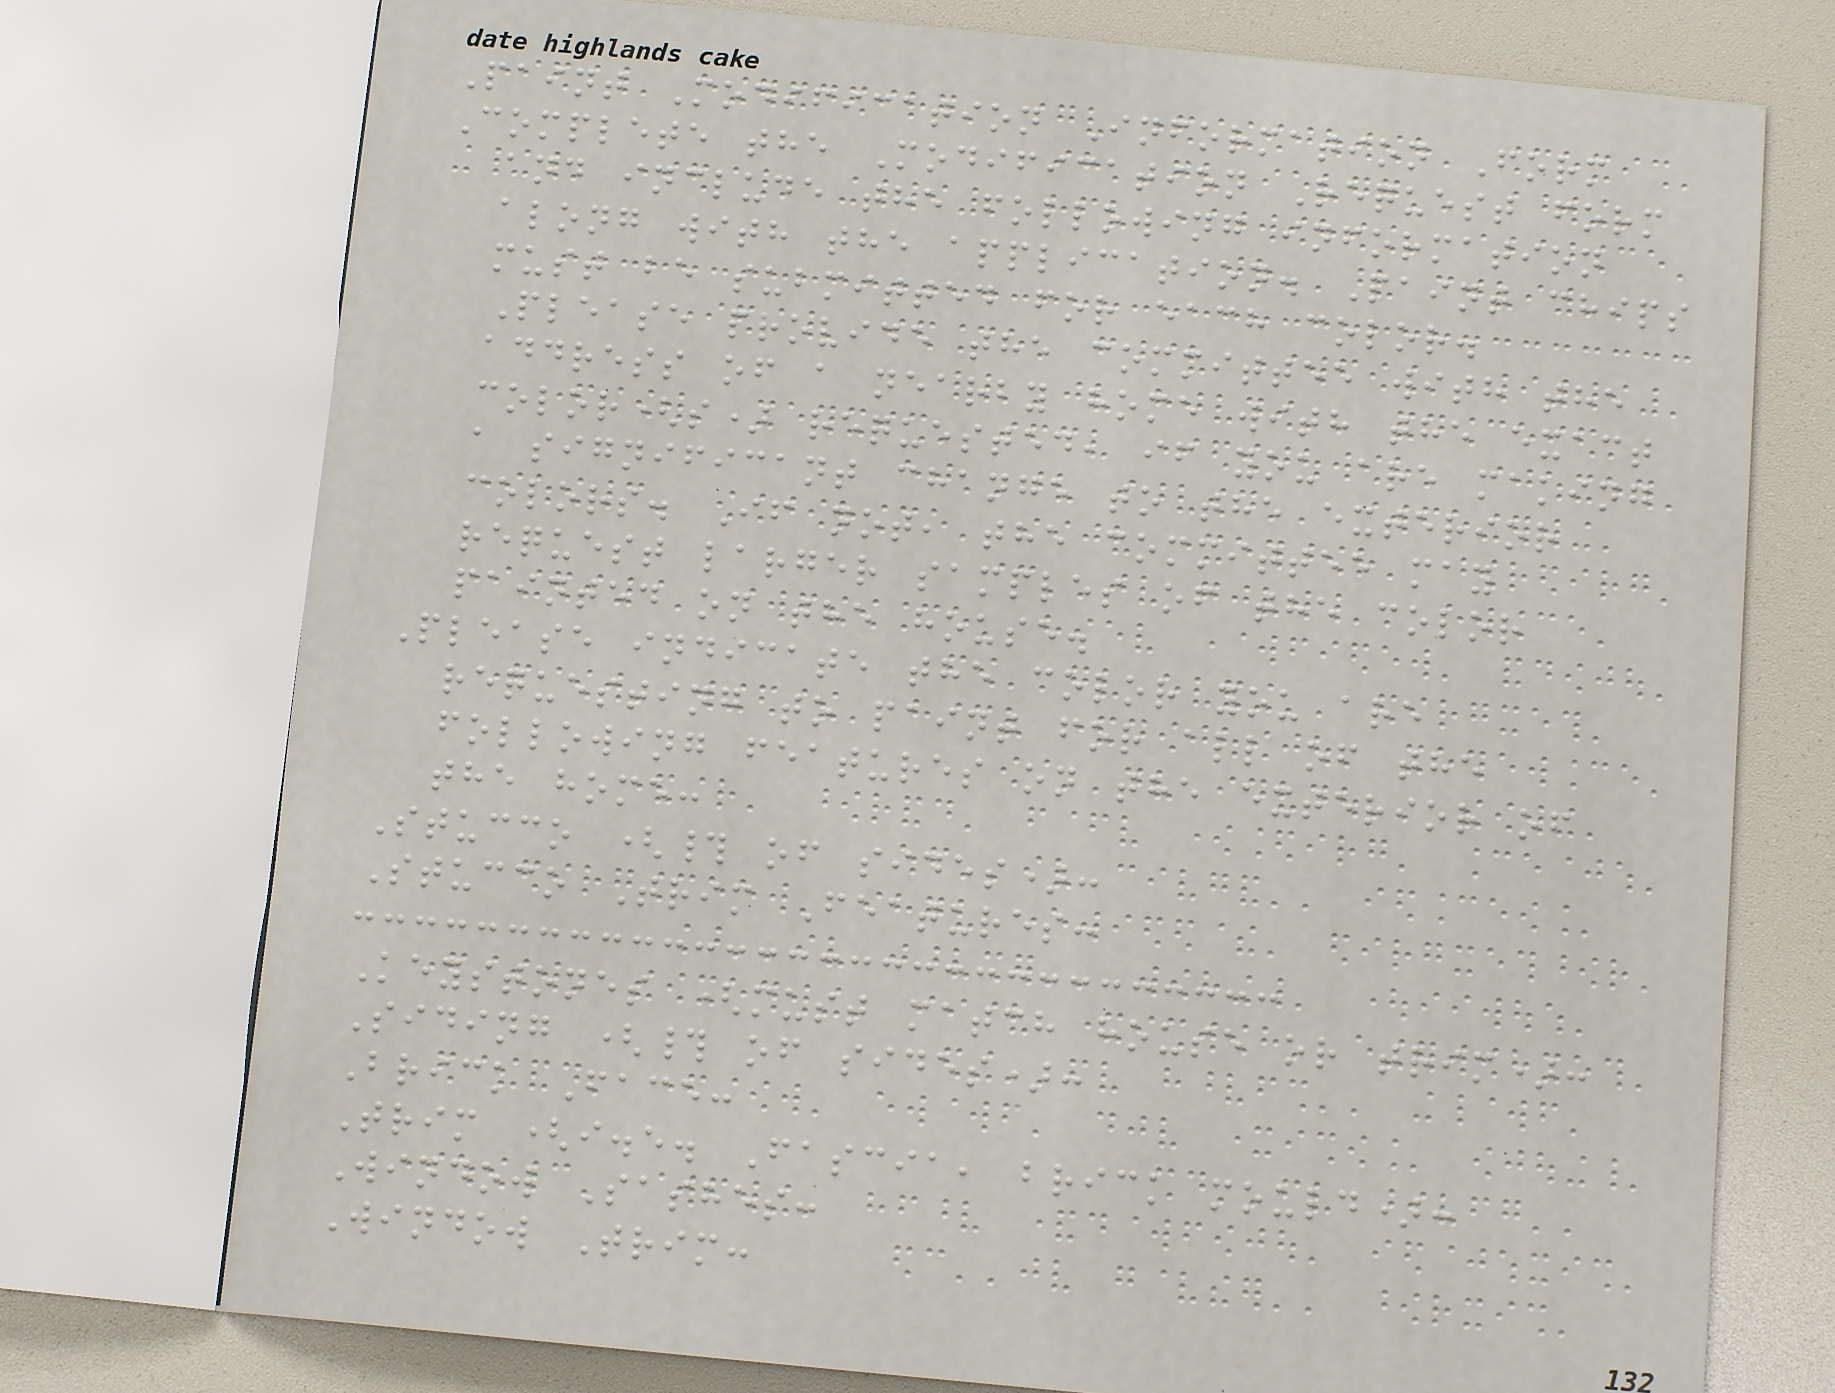Paint Modification Information Form
Complete the Modification Request form
and include the following information
along with the application. Paint chips
must be submitted for each color.
Please provide the committee with the
address of a nearby home with the exact
color(s) requested, if you are making
a significant change to the exterior
colors. If not, the committee may
request larger samples of the color
painted on the house.
Please indicate the color you are
requesting to paint for all of the
following features on the exterior of
the home:
Stucco (# of sides):
Stucco Trim Features:
Keystones (must match house or trim):
Siding (# of sides):
Brick Face:
Trim (i.e. Fascia, brick mould):
Window Sashes:
Window Trim:
